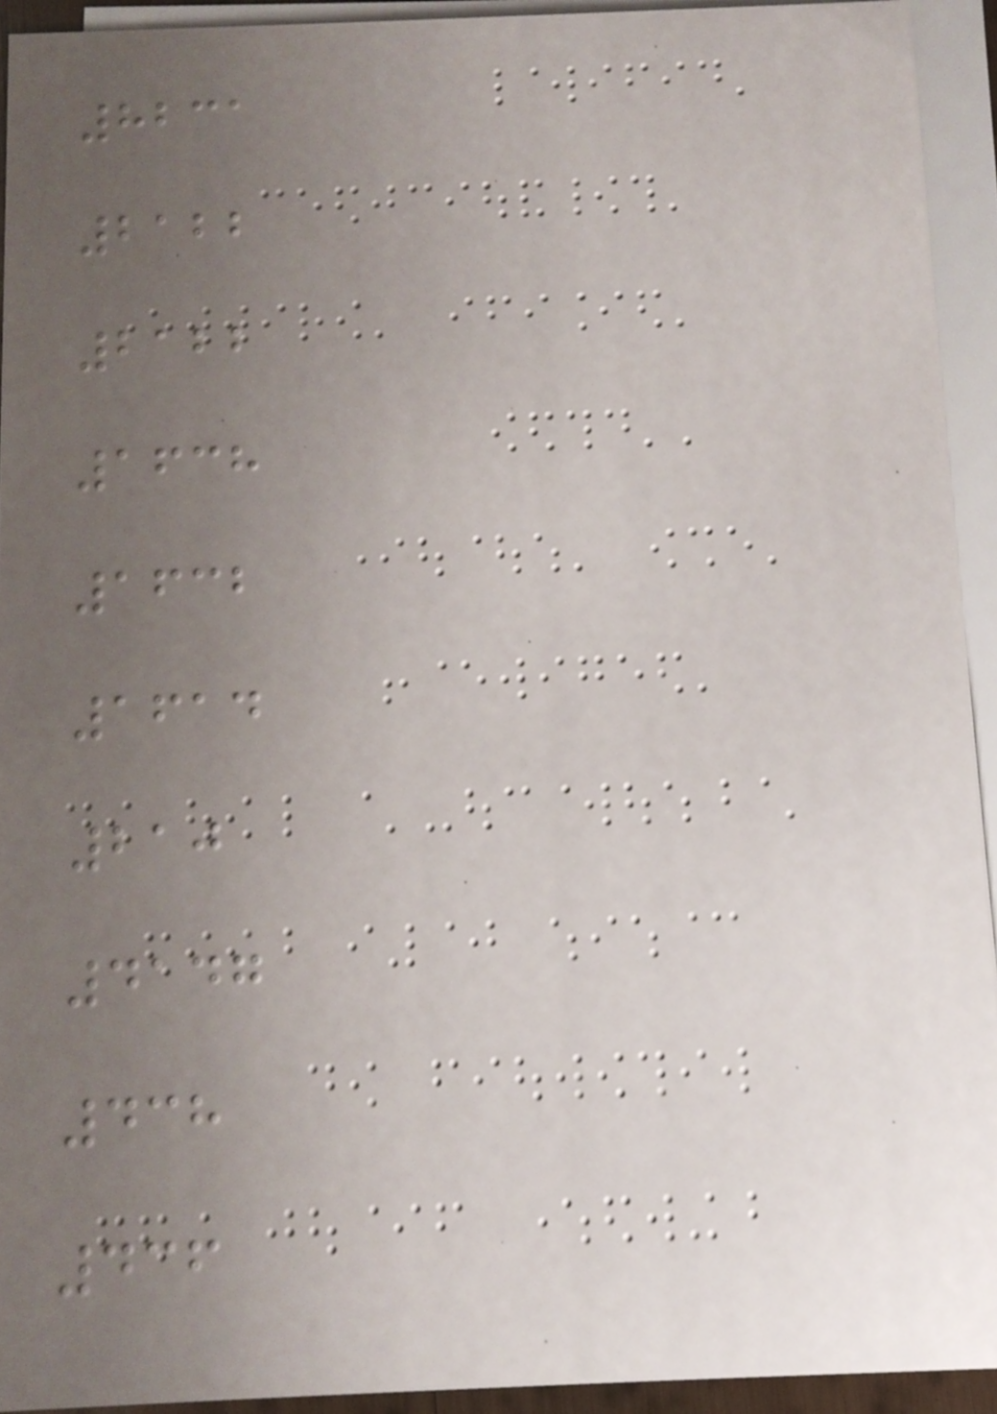8231
2122
2122
1638
1632
1614
210
4147
438
436
